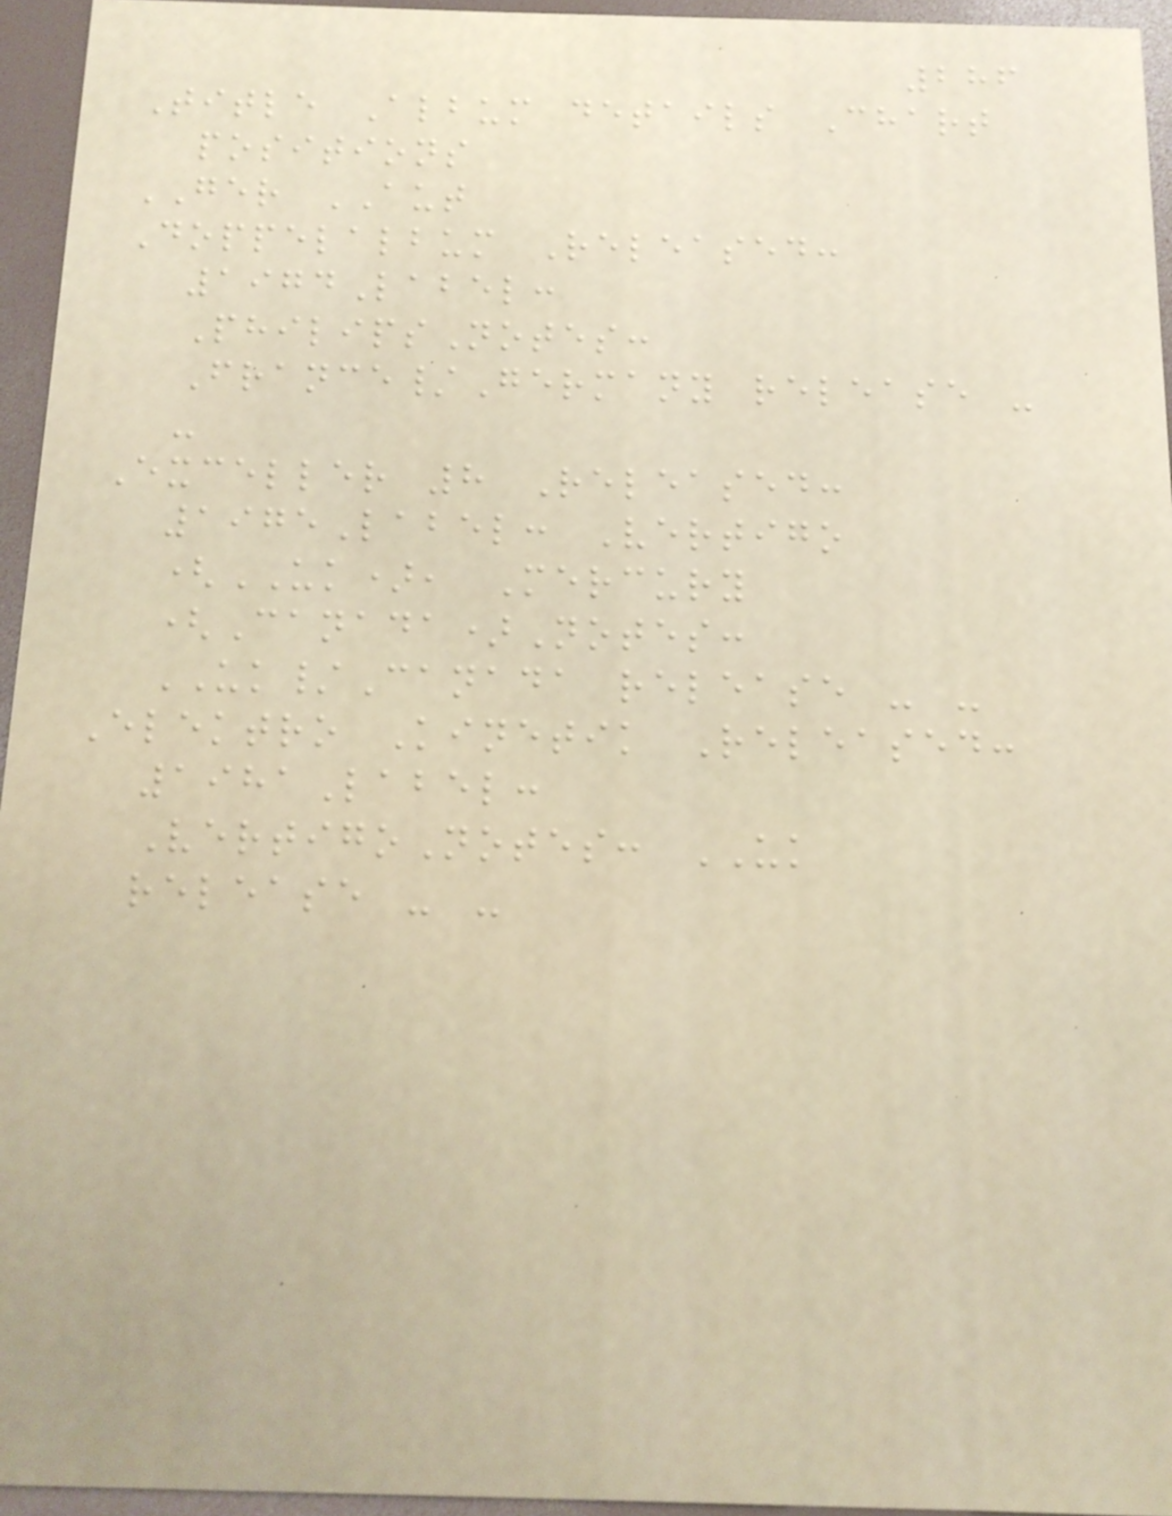286
Title Album details Chart
positions
GER AUT
Doppelalbum Released:
1974Label:
PhilipsNotes:
France/Germany release -
-
Exceller 8 Released:
1975Label: Vertigo
(UK), Mercury
(Canada)Notes:
UK/Canada release - -
Elektro Kinetik Released:
1981Label:
VertigoNotes: UK
release - -
